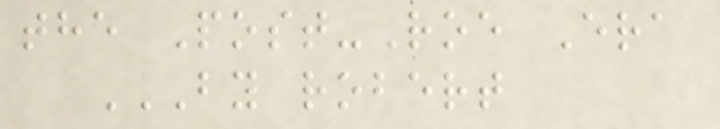the Post-Roe Era
BY ROBERT
